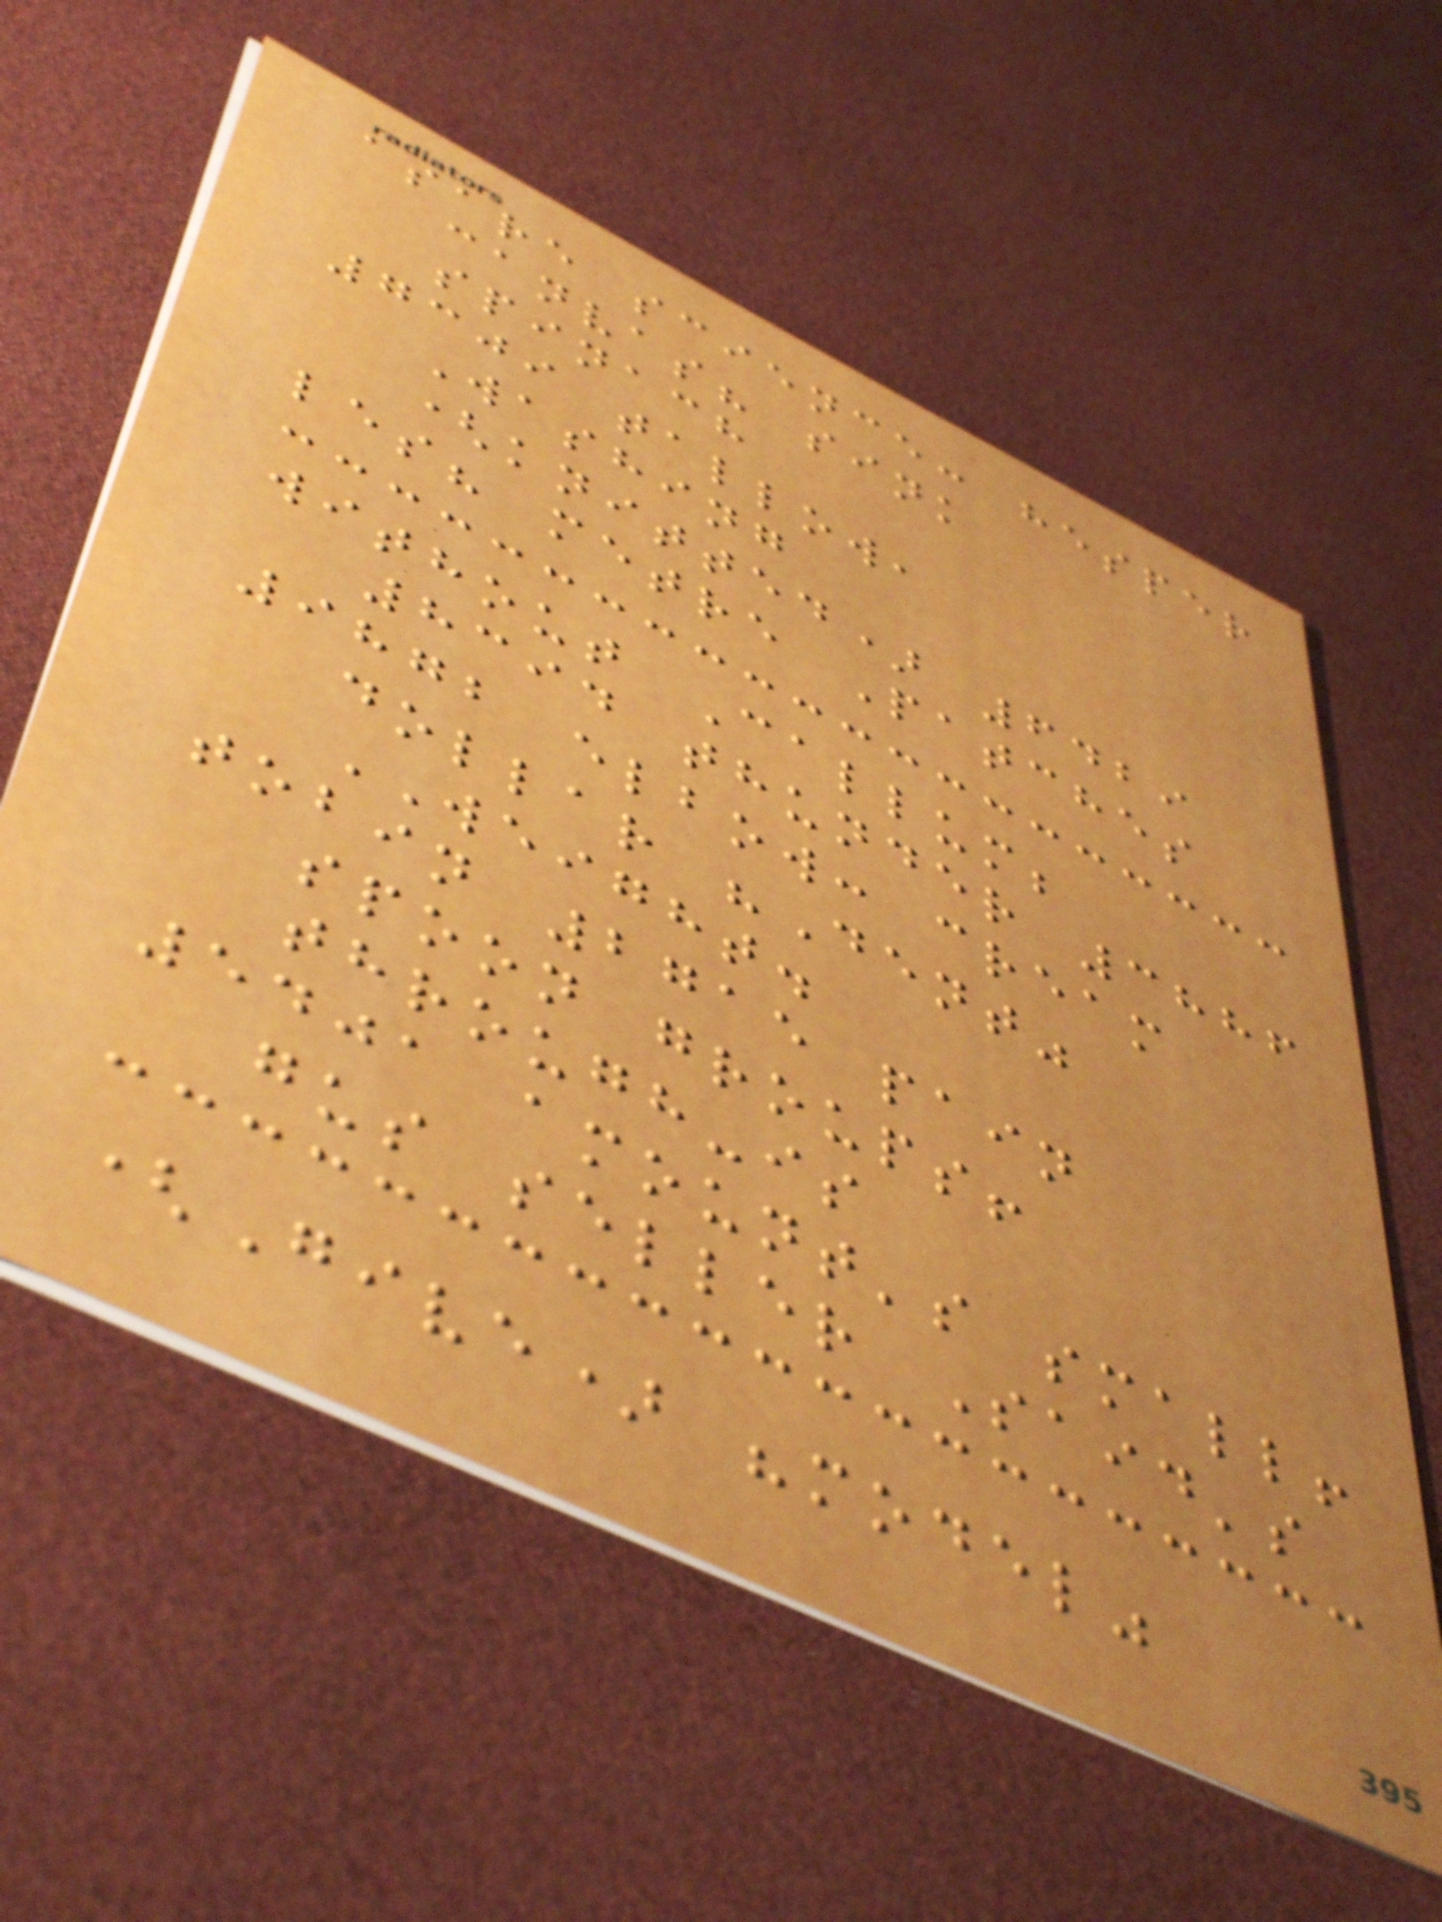asare science: hesper
canvas? sink
spinach
7309 tallow,
Washing
(knitted) 6429
les? metre Patches
without Callum;
8394 thunder 3886
9872 elbow: cream
dollar "Dent"
WEIGHT.
tobin 2715 pain
spoon groups!
through-is
5401 amount's small!
gus seller Said's
(Give) "model"
